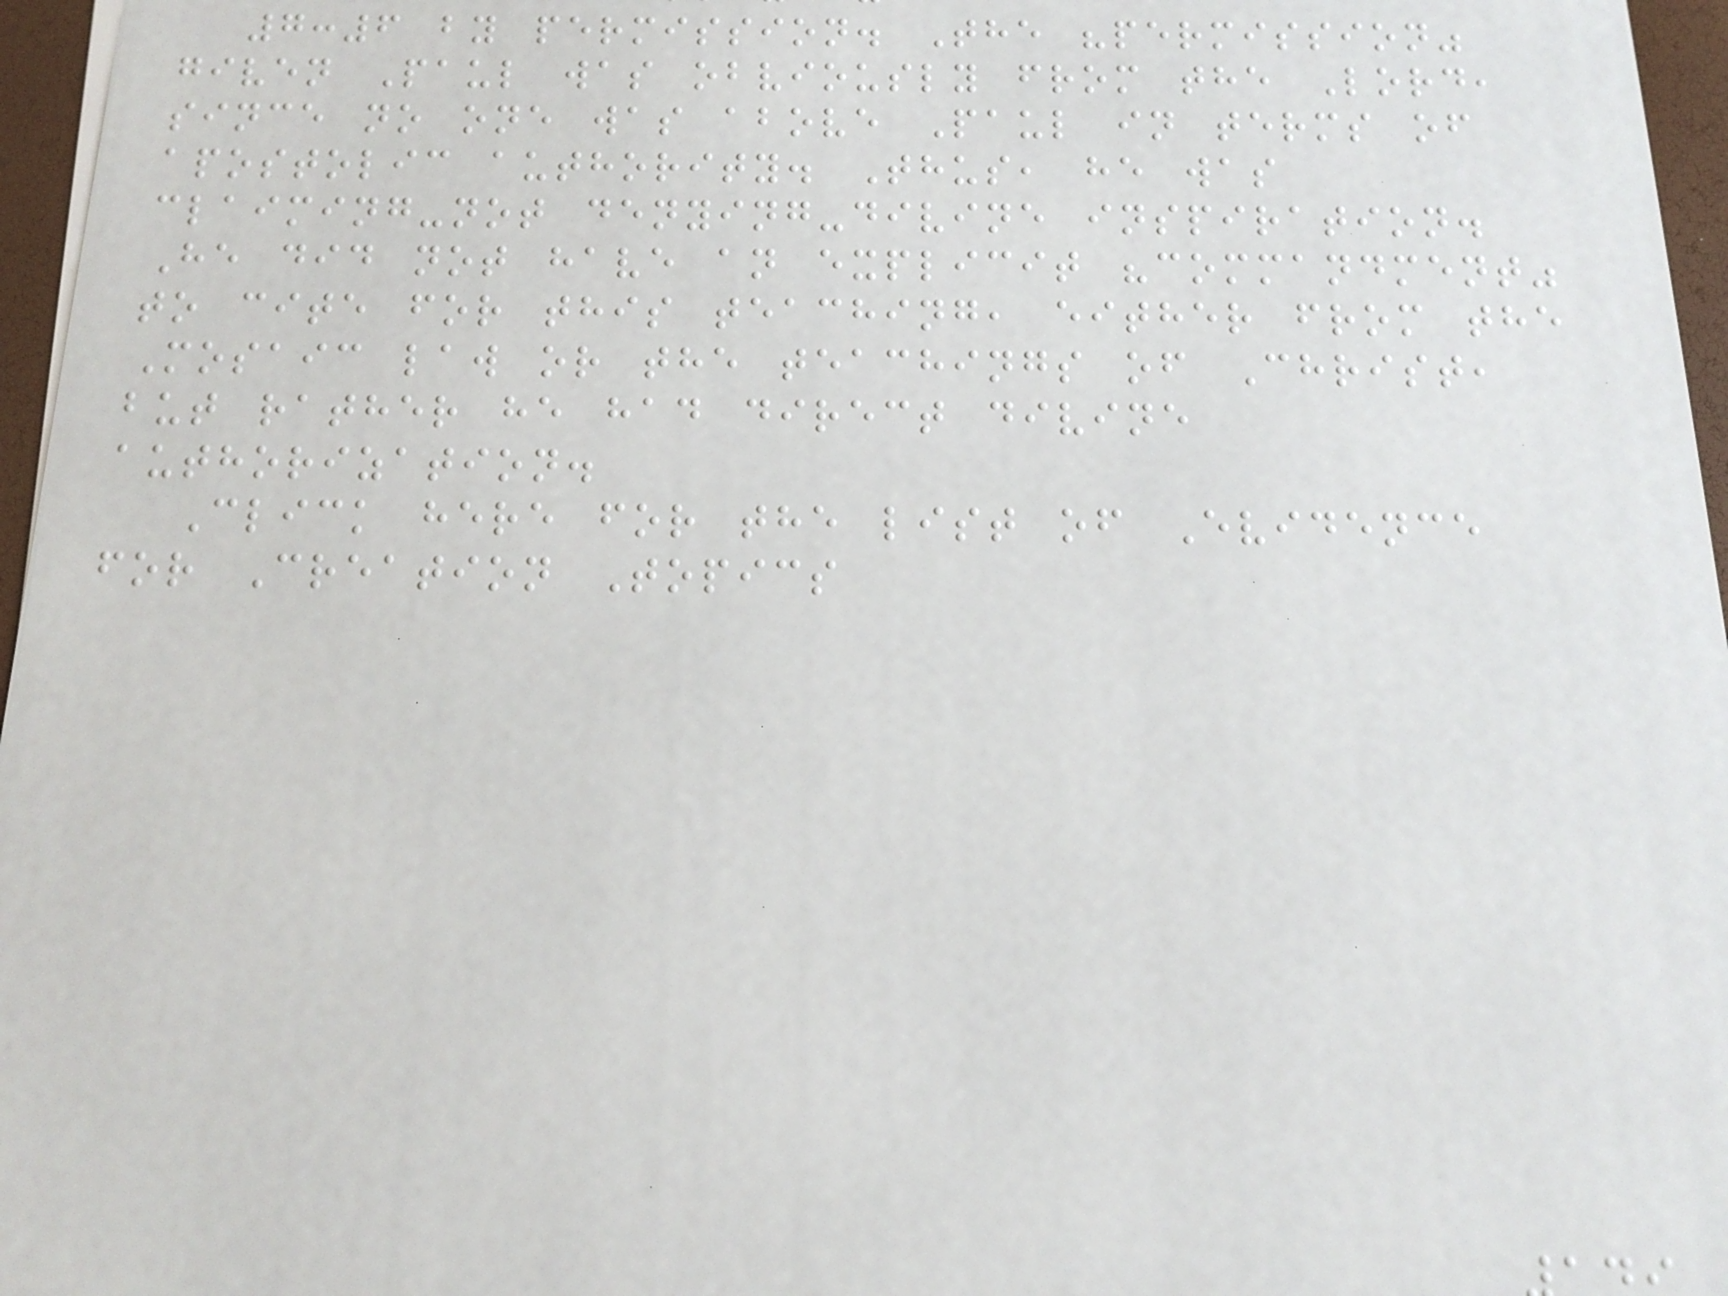7:6 by permission. The "permission"
given Paul was obviously from the Lord,
since no one was above Paul in terms of
apostolic authority. Thus, he was
claiming-not denying-divine inspiration.
He did not have an explicit "commandment"
to cite for this teaching, either from the
Mosaic law or the teachings of Christ,
but rather he had direct divine
authorization.
Click here for the list of Evidence
for Creation Topics
